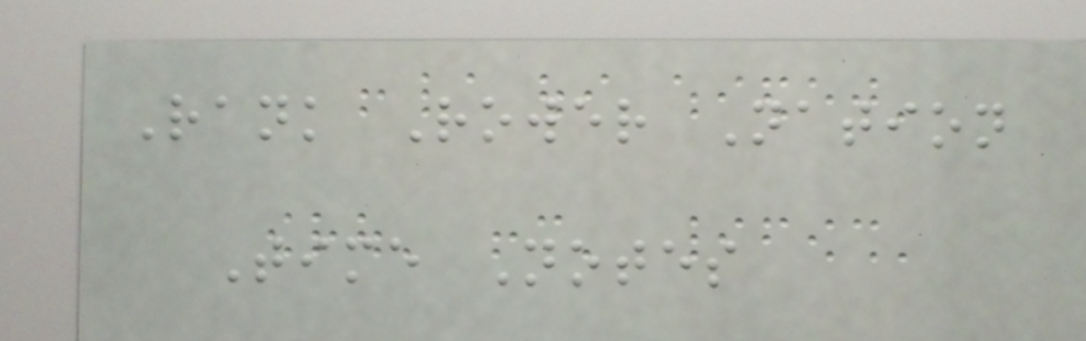Rank Rower Nation
Time Notes
